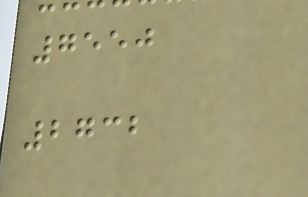7550
2732
